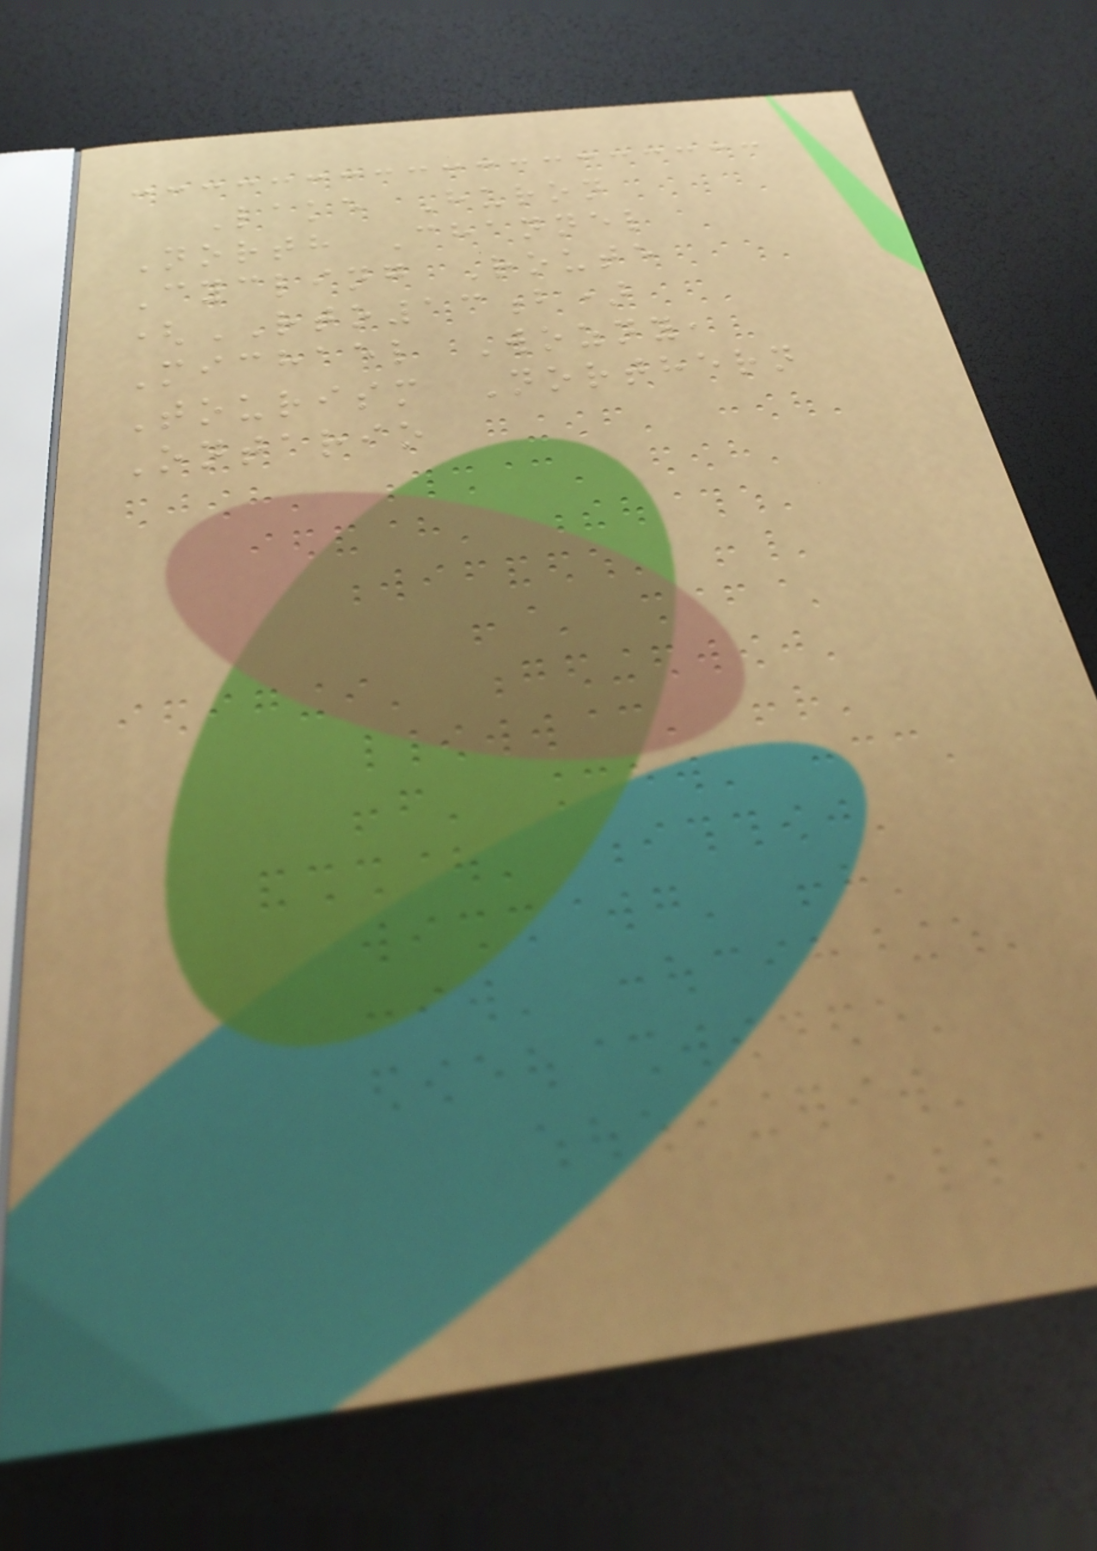Lake Huron
North Channel
Cycling Route
(RTO13b)
Michael Wozny,
Tourism Northern
Ontario
